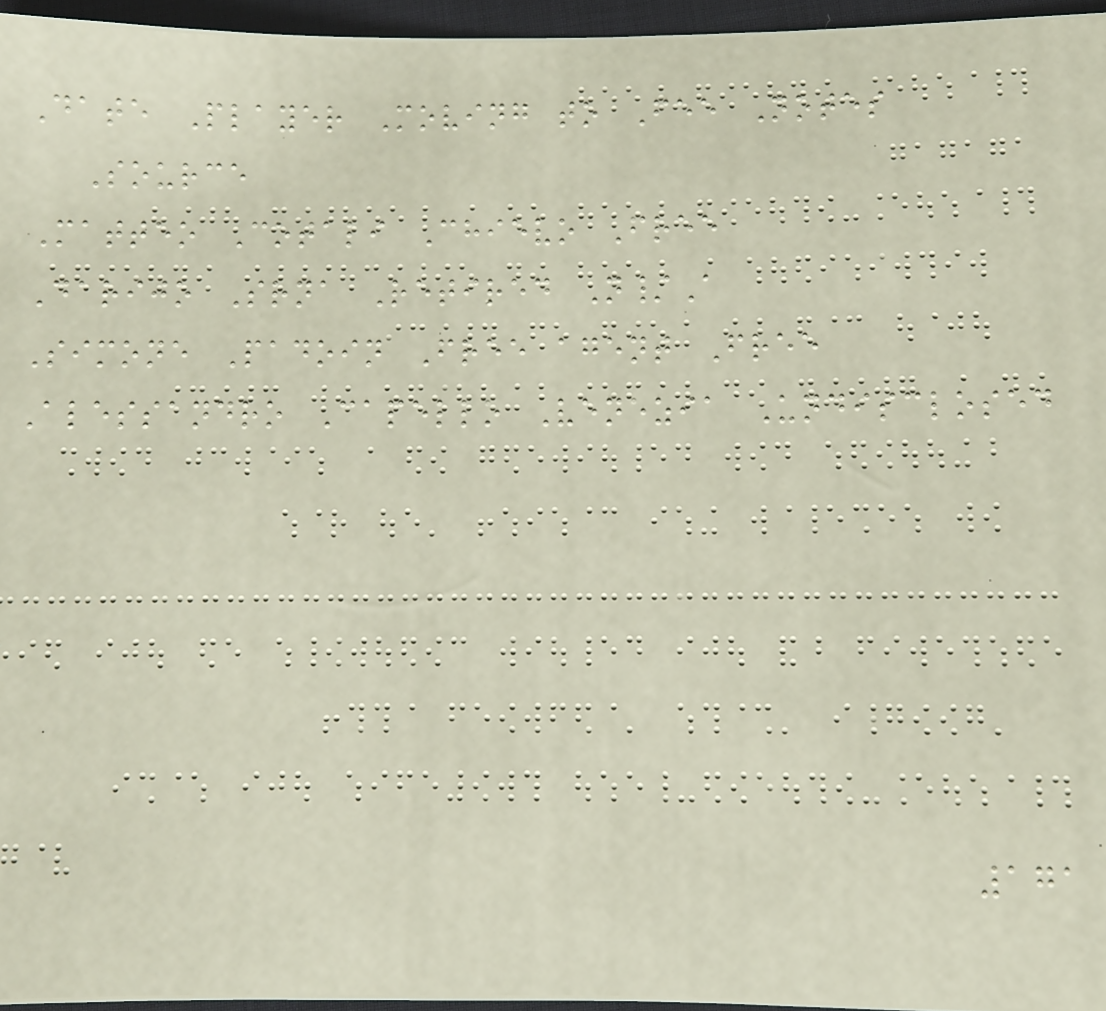Date Player Moving to Fee Notes
Source
Matteo Cotali Chievo Free
Darijo Srna Retired N/A
Simone Padoin Free agent Free
Alessandro Capello Venezia Undisclosed
171
